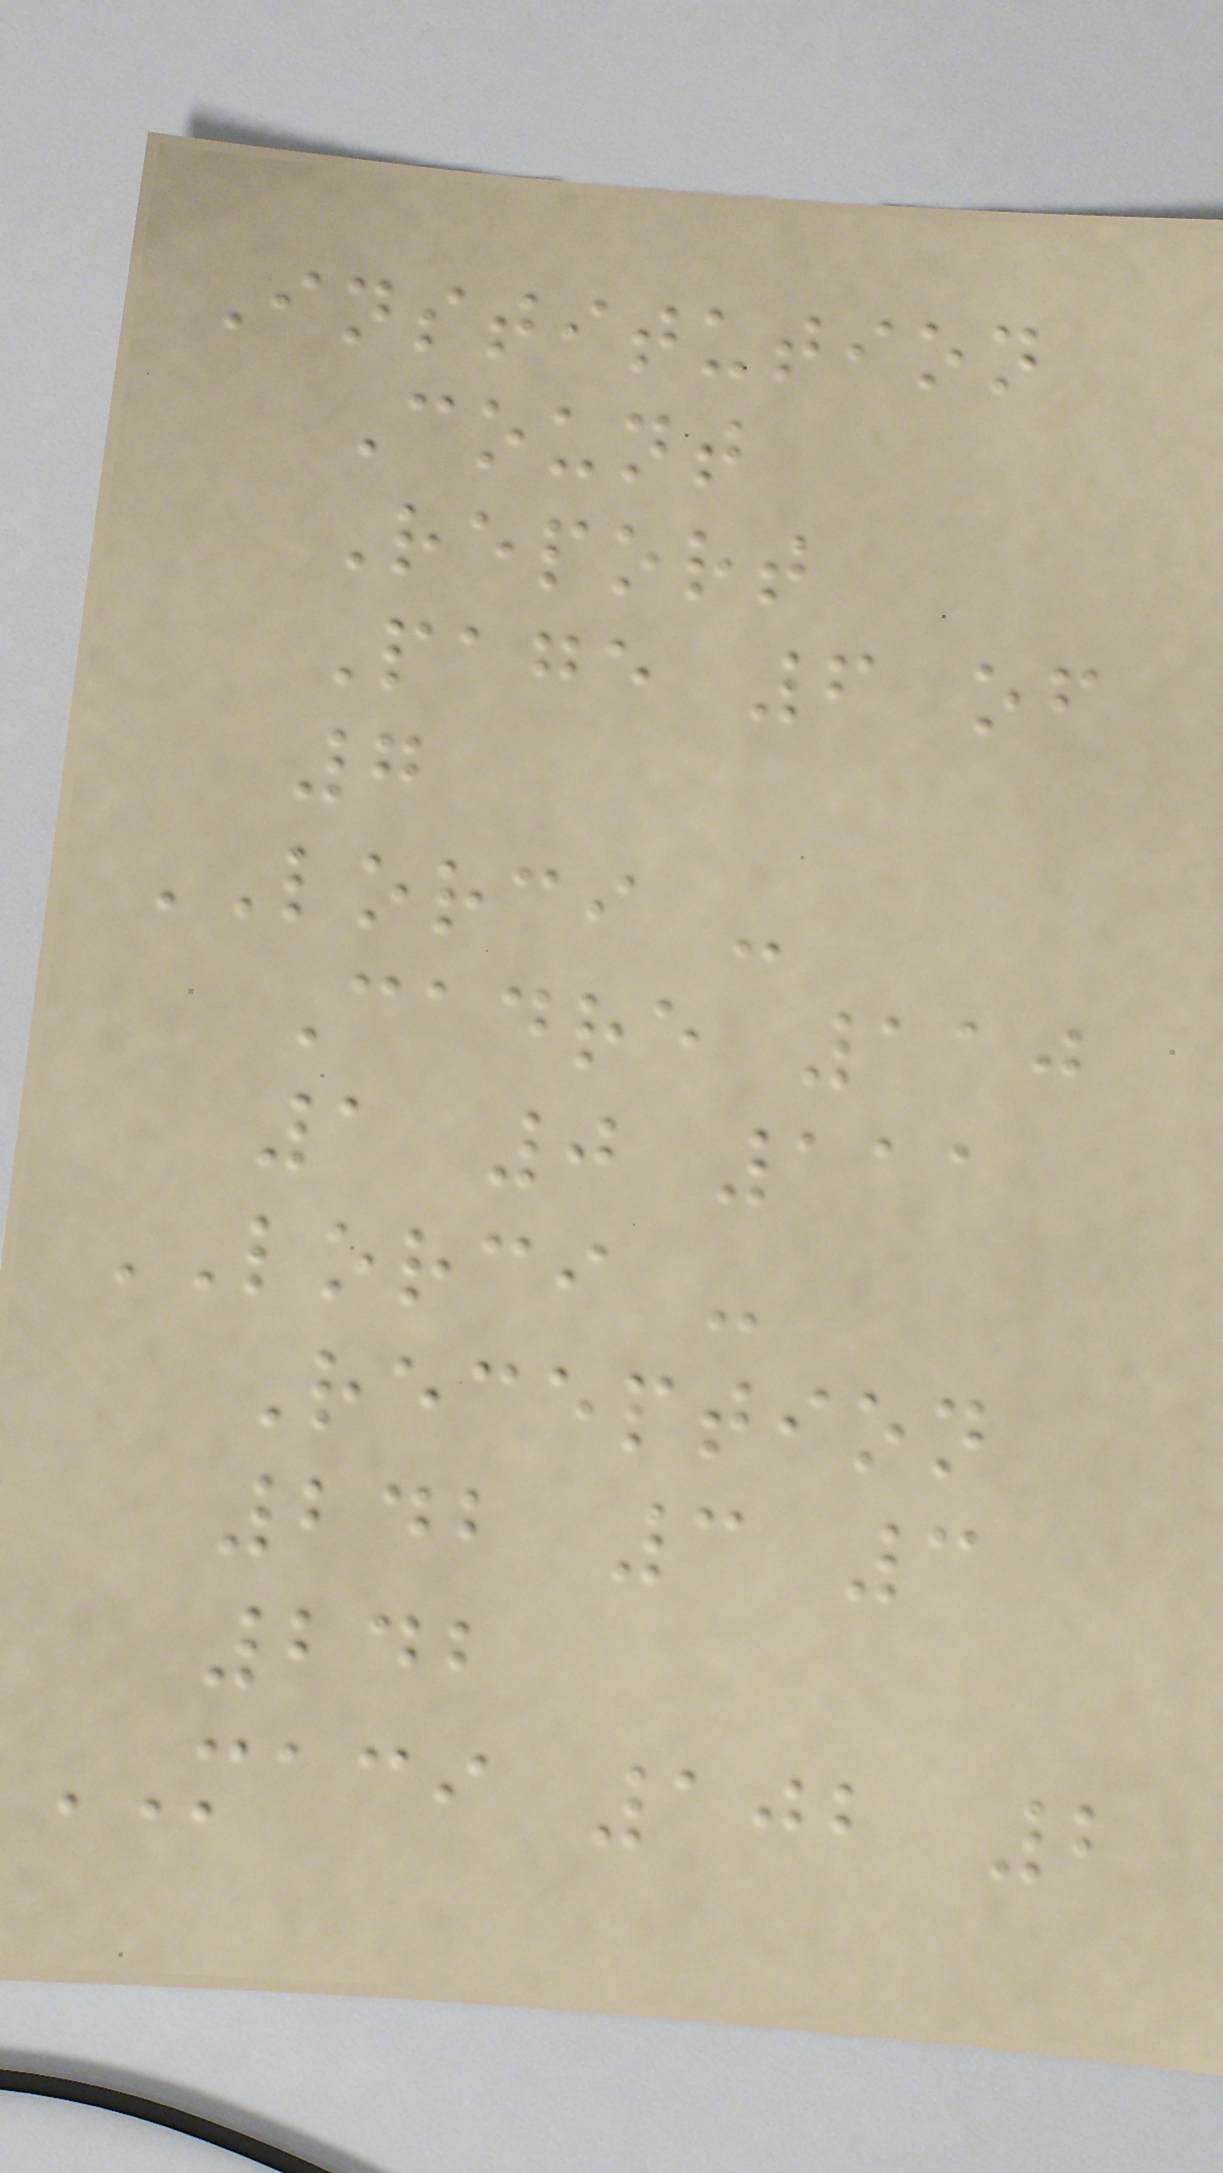Institution
Count
Report
Page 6 of
7
LORCI -
Cadre 110
1 0 111
LORCI -
Reception
242 3 3
242
MACI 102 2
